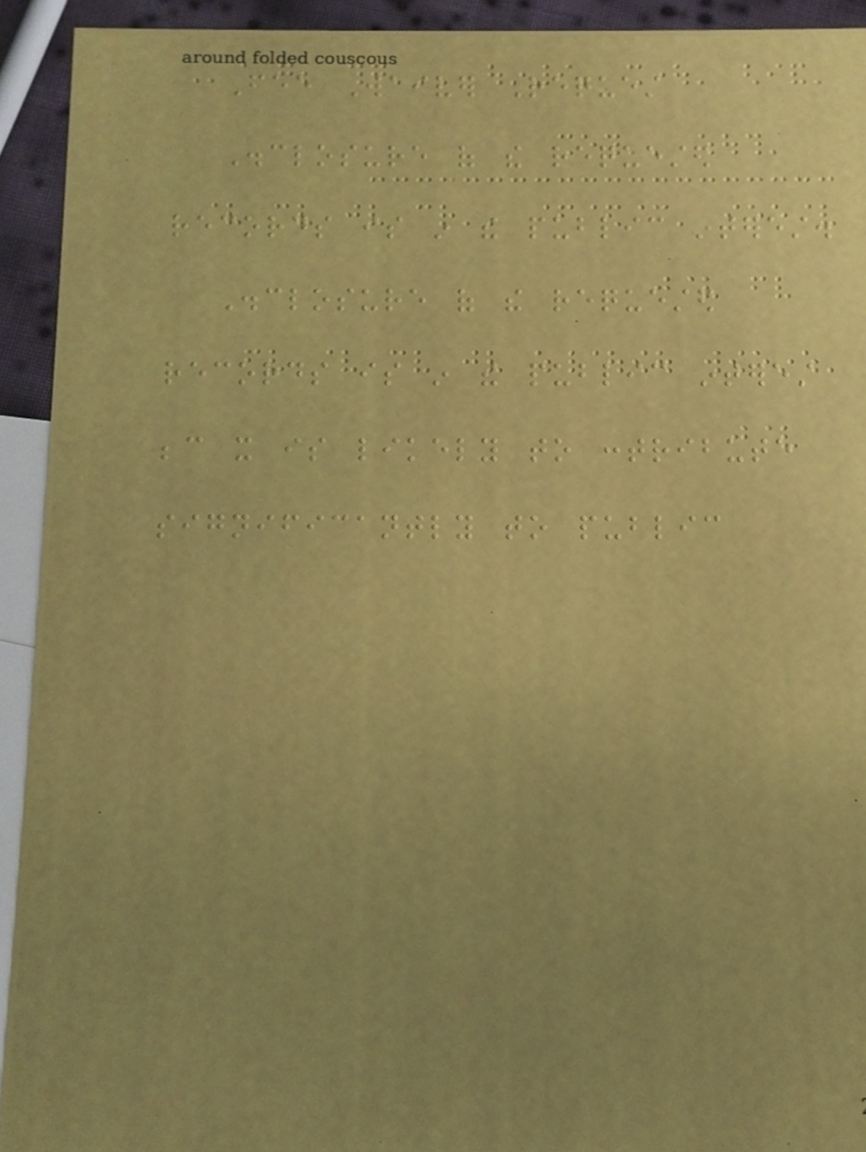Fee Waiver Request
Disclosure of the requested
records is in the public interest.
Disclosure of the requested
records is in the public interest
because it is likely to contribute
significantly to public
